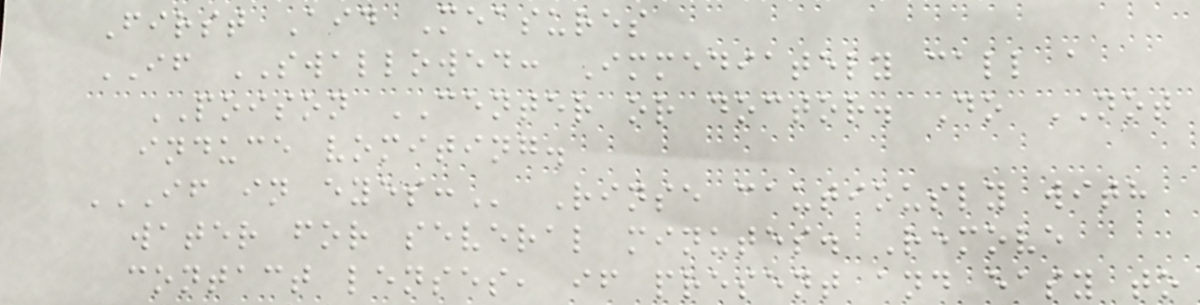First Aid Measures
IF SWALLOWED: Immediately call a
POISON CENTER or doctor. Do NOT
induce vomiting.
IF IN EYES: Rinse cautiously with
water for several minutes. Remove
contact lenses, if present and easy to
